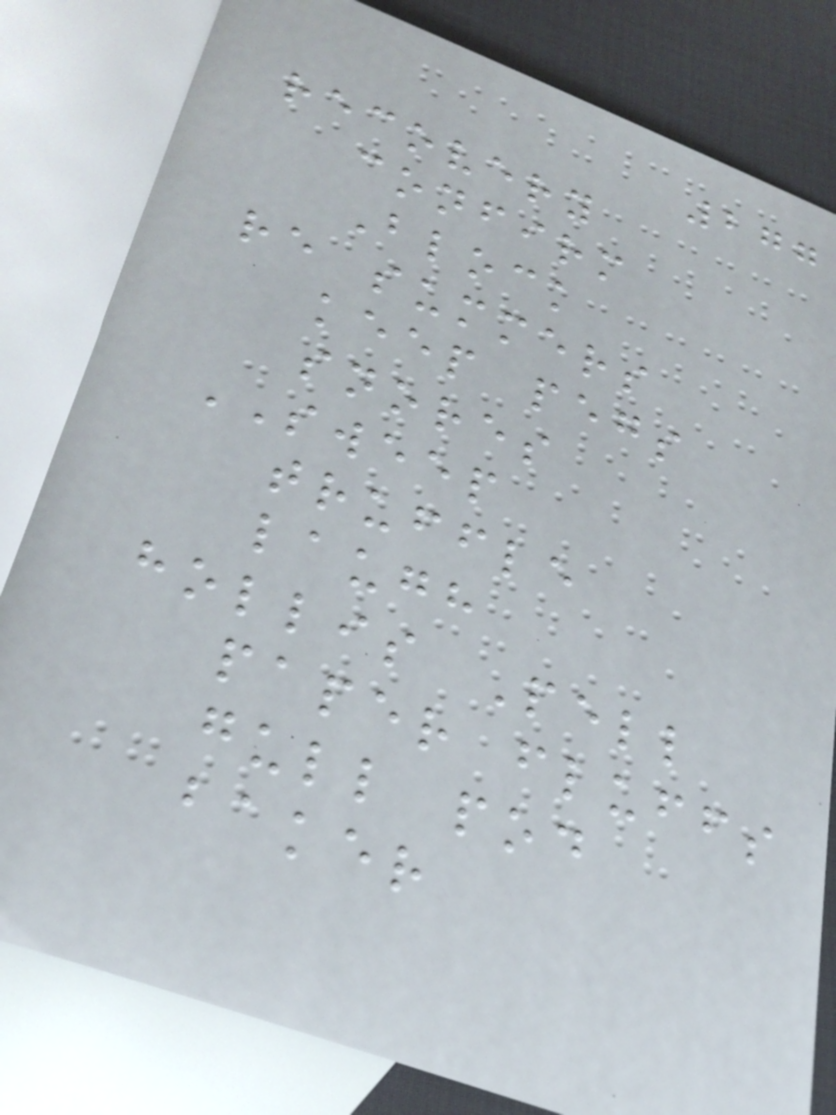277
recovery
confirm
Block
re summers
keep pegs
snores
SWEEP
truffle
laugh
hollis Pell
paper fluffs
gull pod
baker
